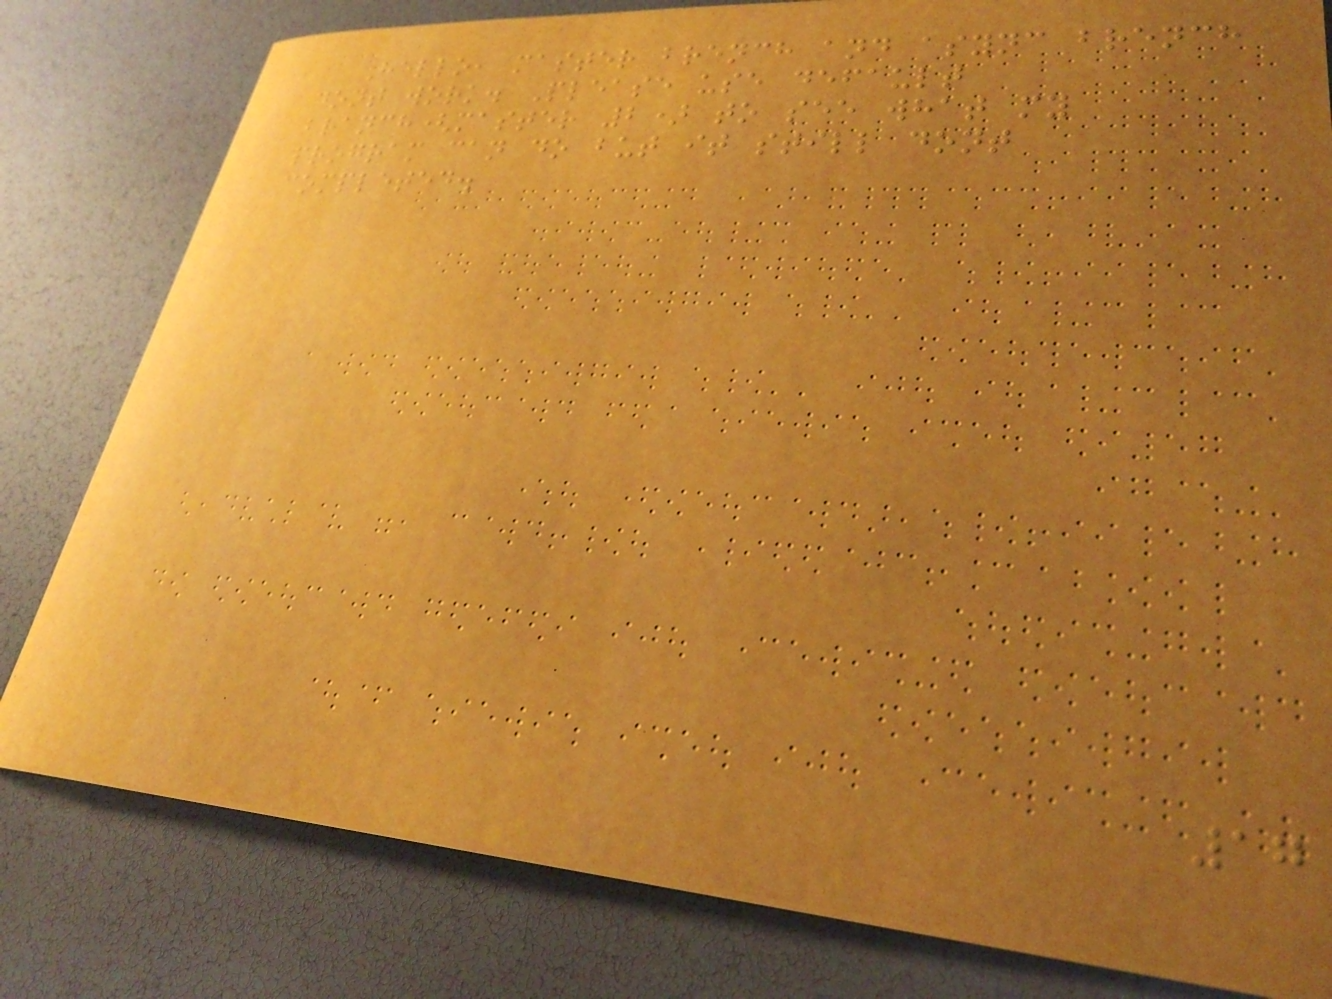Hello, master brench and async brench
dont work. Please use default
branch(master 2) to see what my
program can do but it still dont
completed.
17
